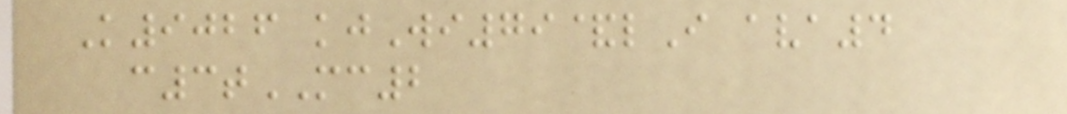K9026 kjWi79&lI ava4
c3tMC2
